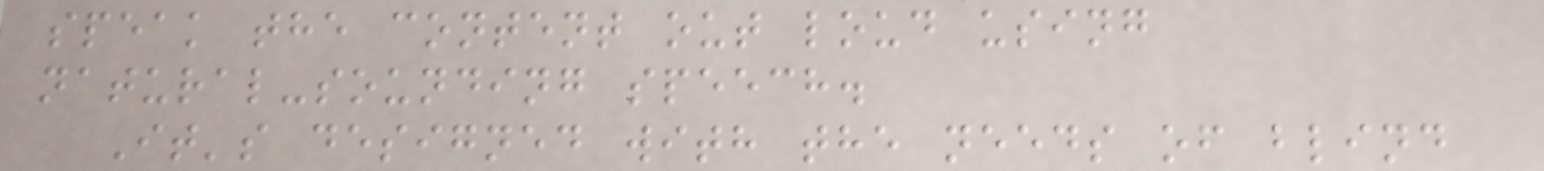speak the content out loud using
natural-sounding speech.
It's designed with the needs of blind
